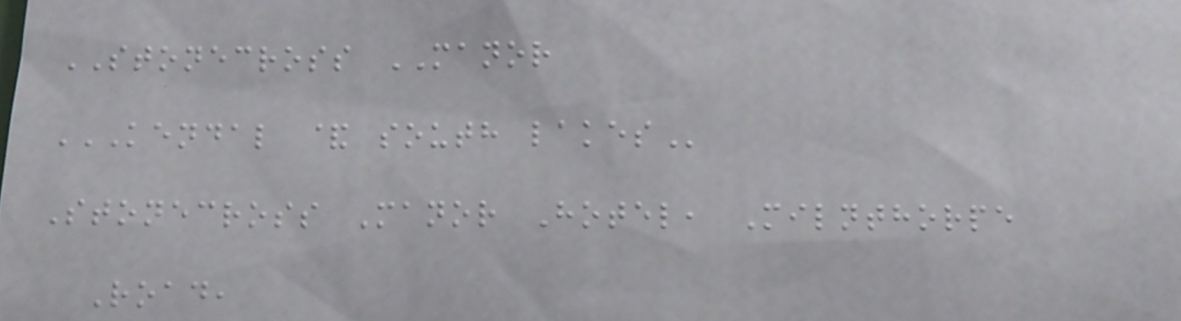STONECROSS MANOR
KENDAL & SOUTH LAKES
Stonecross Manor Hotel, Milnthorpe
Road,
